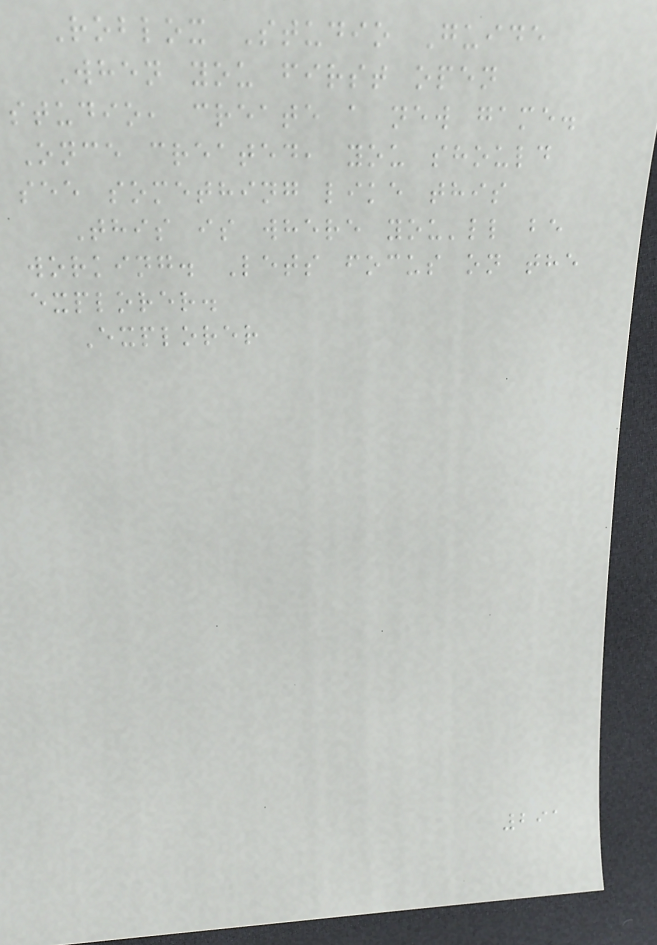Roblox Studio Guide
When you first open
studio, create a new game.
Once created, you should
see something like this
This is where you'll be
working. Lets focus on the
explorer.
Explorer
291
